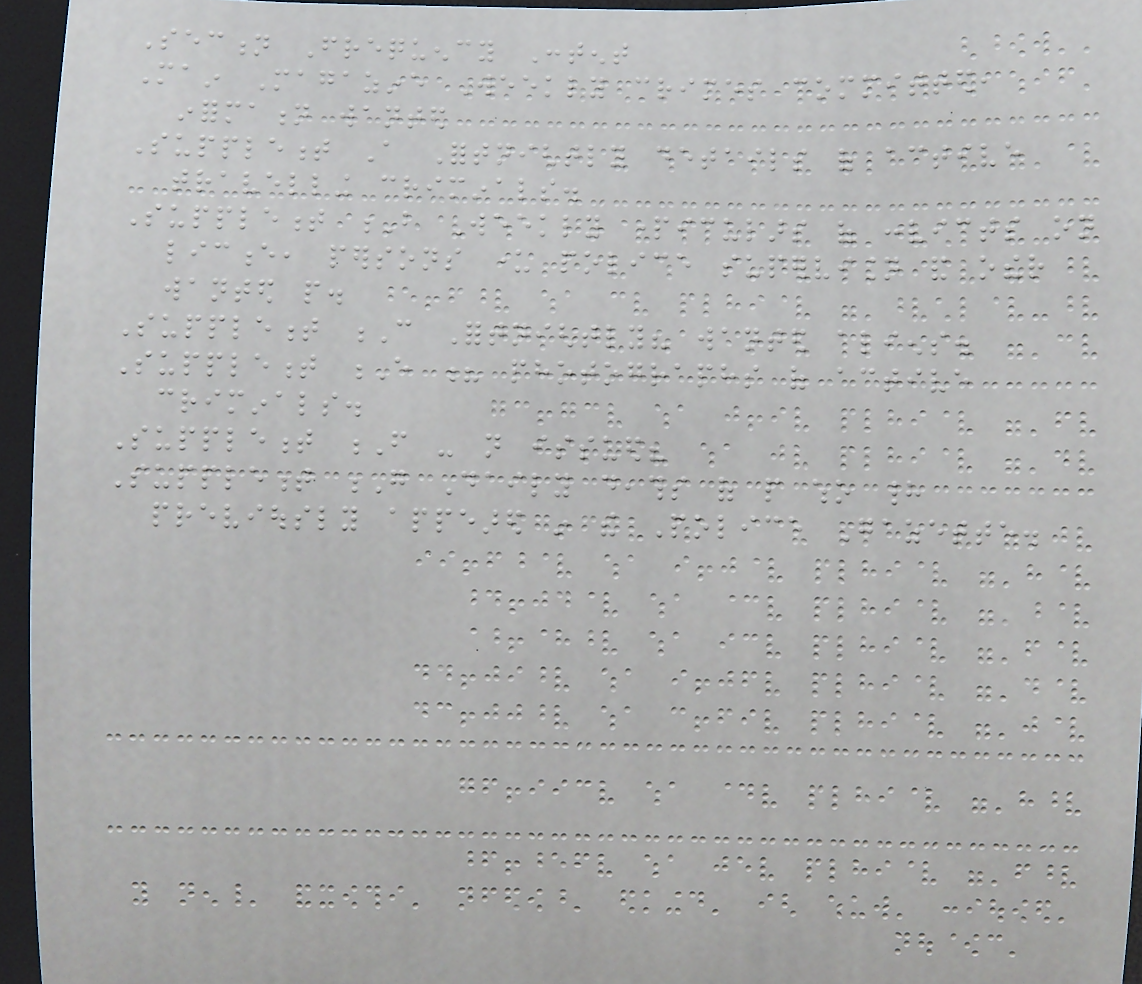Section Frequency Content
Main Magazine Weekly crimes committed,
information wanted
Supplement A Fortnightly details of active
travelling criminals.
Supplement B Weekly particulars of convicts on
licence, persons under police supervision and other
wanted people.
Supplement C Fortnightly? wanted aliens.
Supplement E ? photographs of active
criminals.
Supplement F - not issued?
Supplement G Daily deaths of people who had
previously appeared in the Police Gazette.
